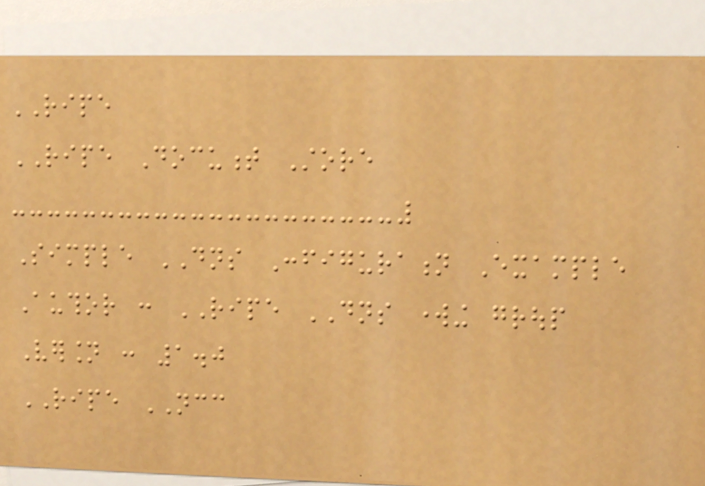RIPE
RIPE Document Store
Simple DNS Configuration Example
Author : RIPE DNS working group
Version : 1.0
RIPE NCC
